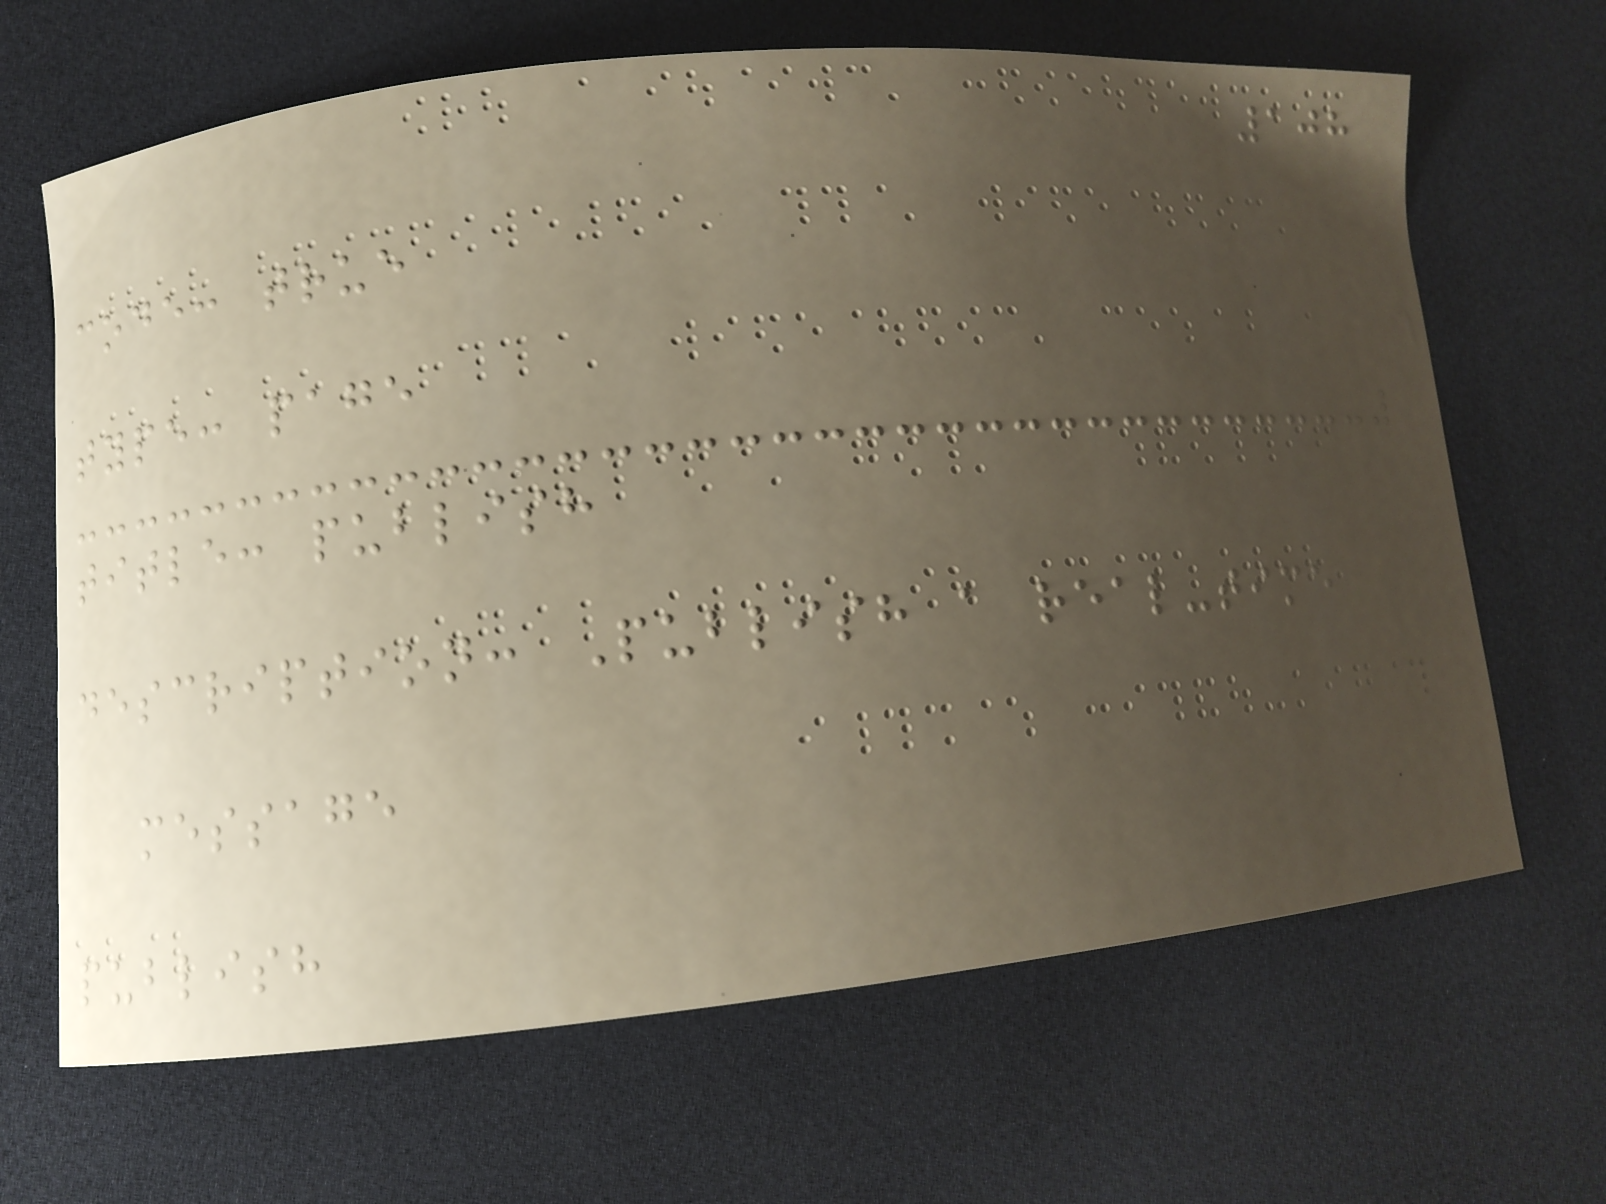108
code: true
type: page
title: publish
description: Publish a real-time
message
publish
